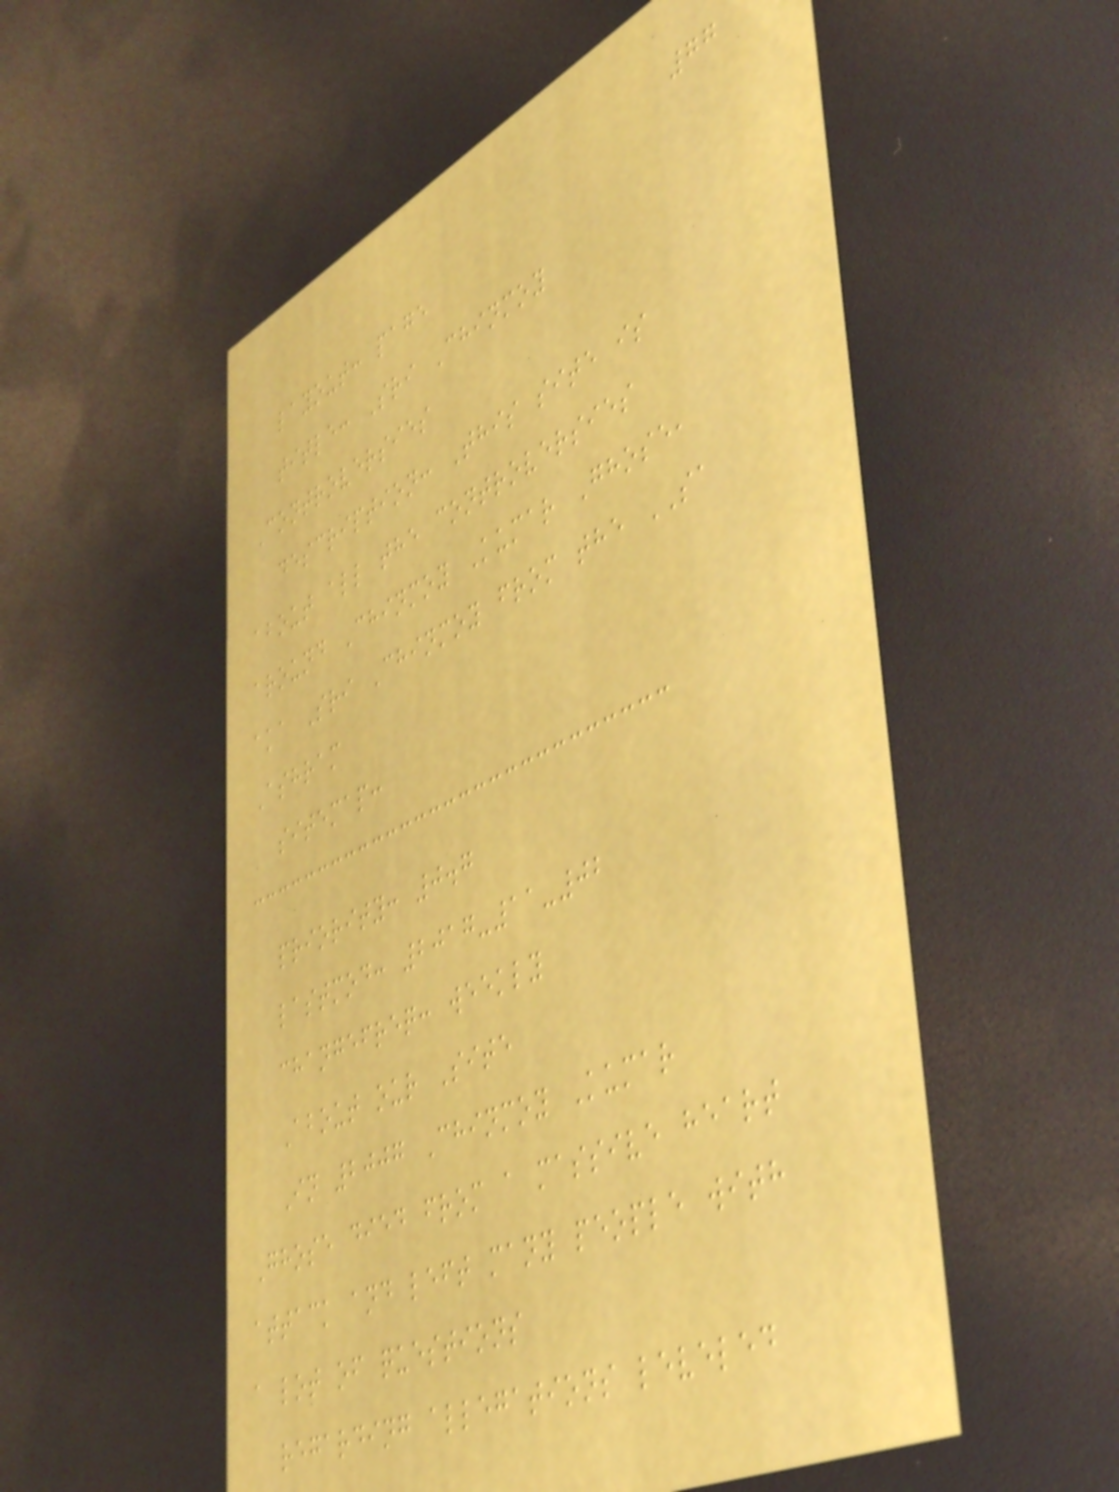77
layout: page
title: Sri Chinmoy
Controversies
description: This site is
about all the controversies
around Chinmoy Kumar Ghose,
aka Sri Chinmoy from the SA
Ashram
sitemap:
priority: 0.7
lastmod: 2017-11-02
changefreq: weekly
About our Site
In 2007 Chinmoy Kumar
Ghose died from a massive heart
attack and left many people with
a lot of questions
regarding allegations leveled
